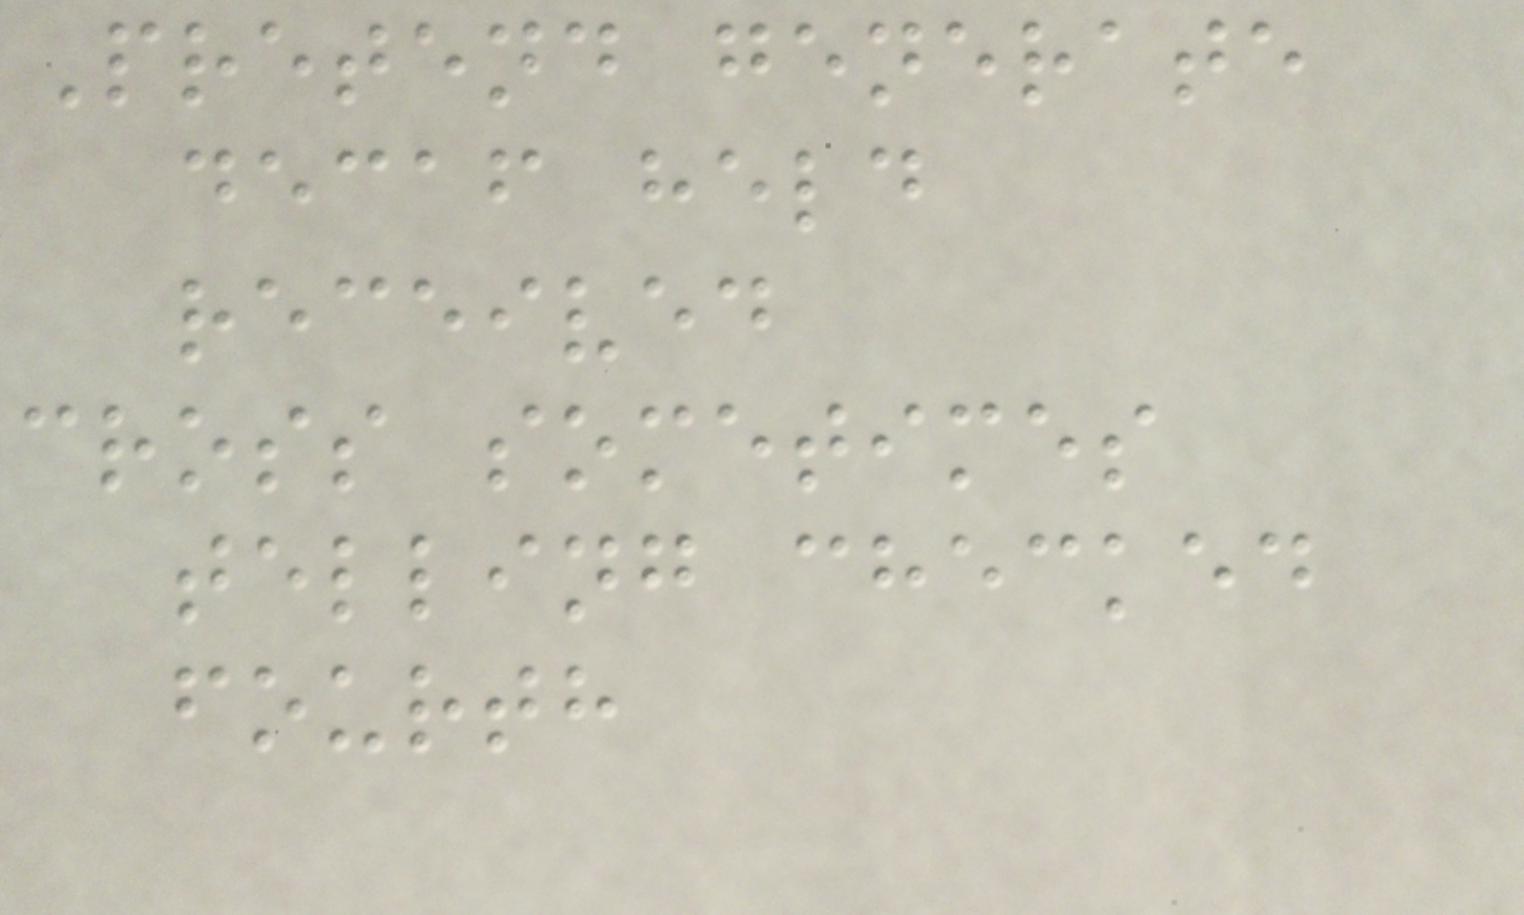Pretend generate
decaf held
received
cross sometimes
telling checked
fourth
